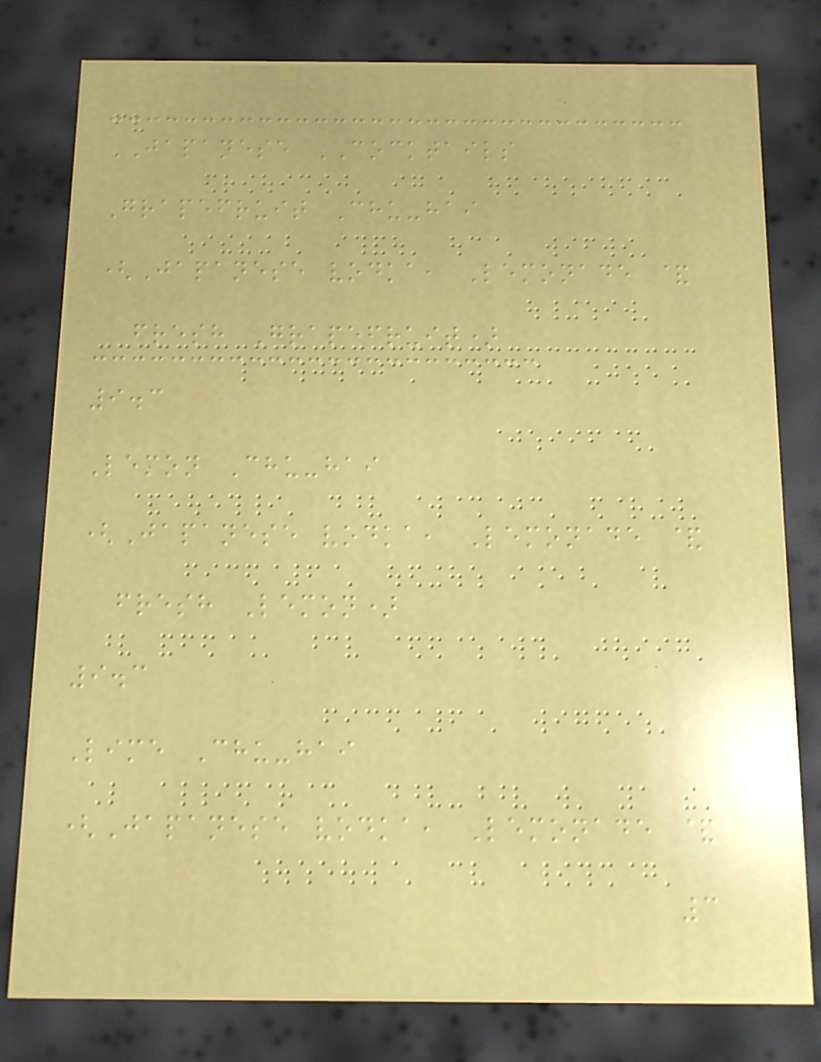JAPANESE COCKTAILS
Grapefruit Chu-hai
(Japanese vodka, Lemonade &
fresh Grapefruit)
9.3
Lemon Chu-hai
(Japanese vodka, Lemonade &
fresh Lemon)
9.3
Lime Chu-hai
(Japanese vodka, Lemonade &
3
